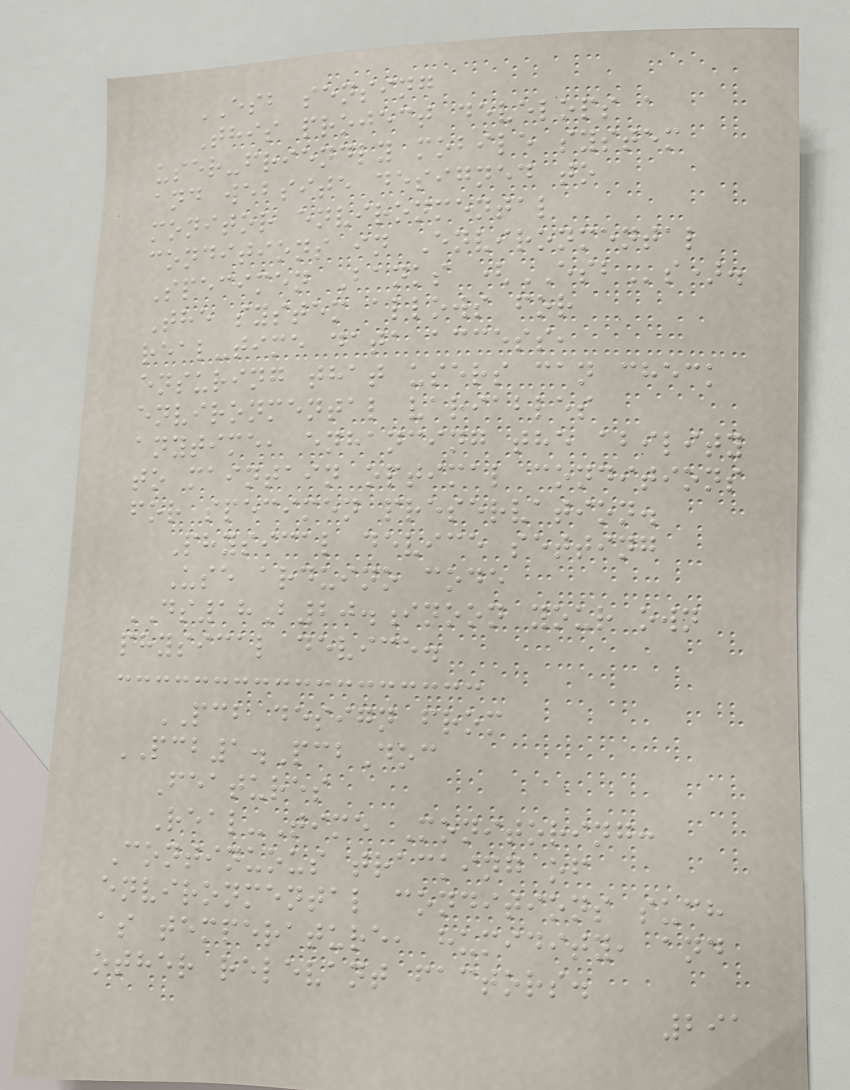ESB sensing
This project develops a
user-friendly mobile system
and website designed to
monitor environmental
conditions in Environmental
Specimen Banks (ESBs).
The system allows for
real-time data access,
ensuring that users can check
environmental variables
anytime, enhancing the ability
to maintain optimal conditions
for specimen preservation.
Physical device setting
Use arduino code
DS18B20.inoon your own
physical device.
PCB design from
PCB1.PcbDoc
Features
Real-Time Monitoring:
Continuous tracking of
environmental conditions such
as temperature, humidity, and
other relevant factors.
291
